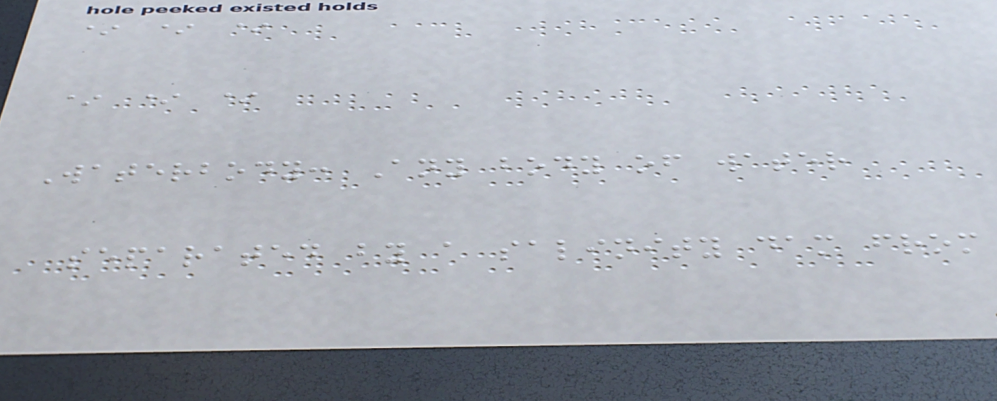* * *
* * *
Waterbody: Any body of water
separated by a salinity dam from
